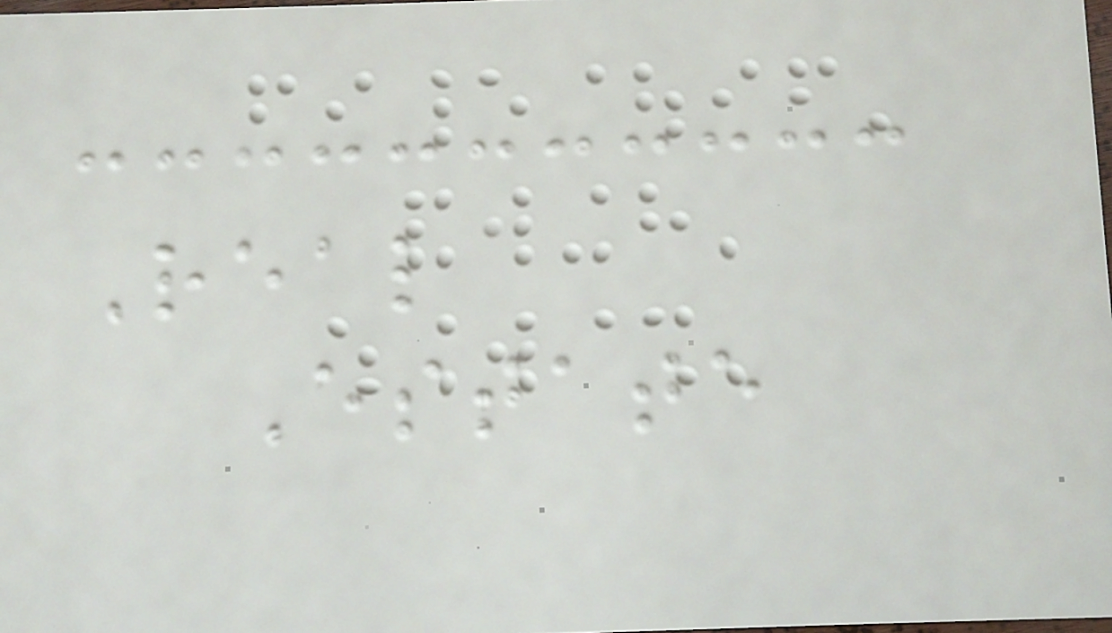Real
Estate
